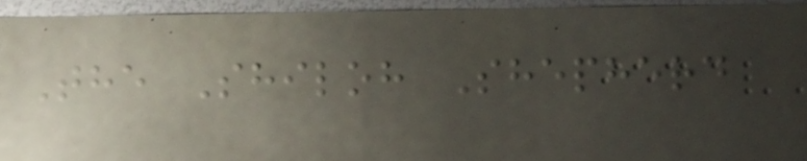The Shiloh Shepherd
